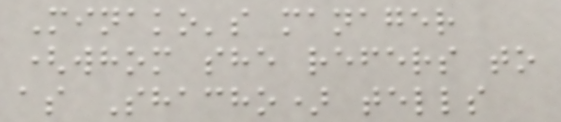Minako's manager
(whom she refers to
as Shacho) tells
